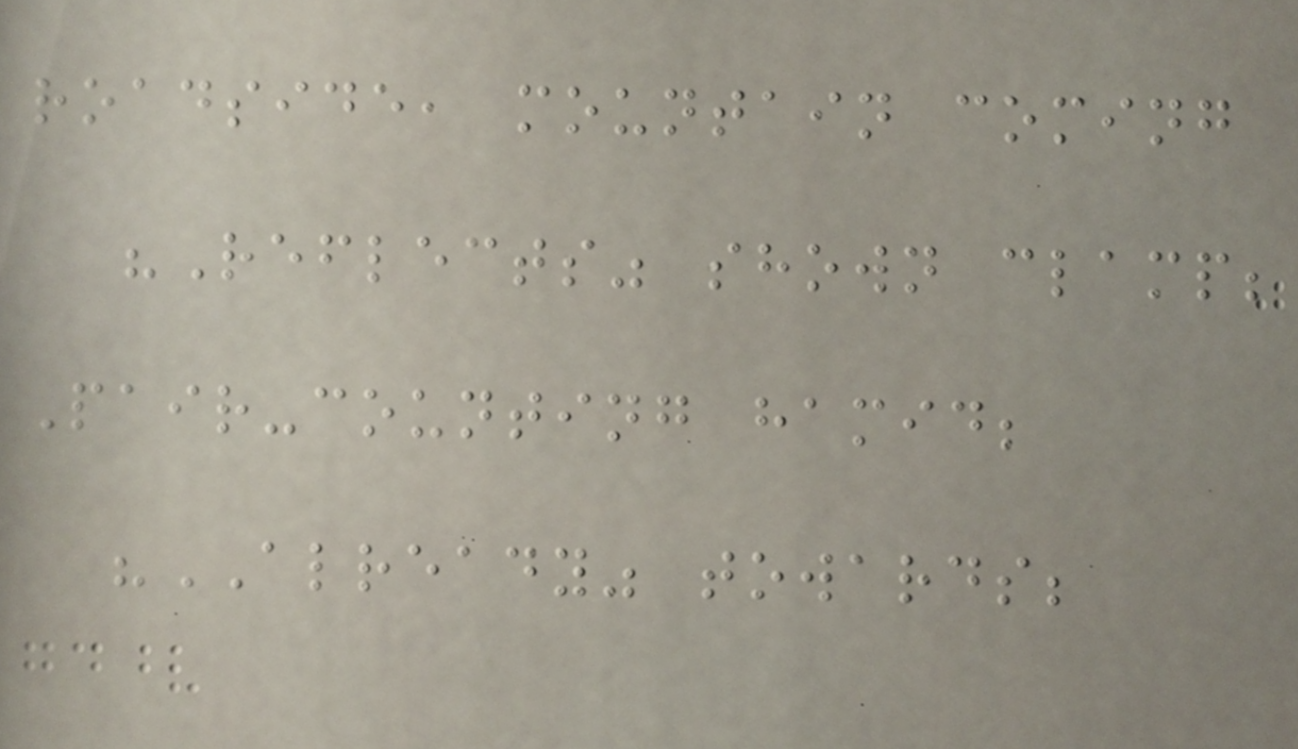roadside, mountain coming
"Reflects" shown clamp;
Pair-counting hamid;
"ALREADY" towards;
